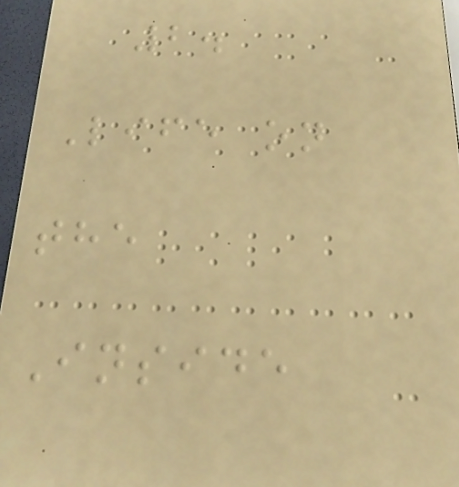2.
Life on
the
Inside
